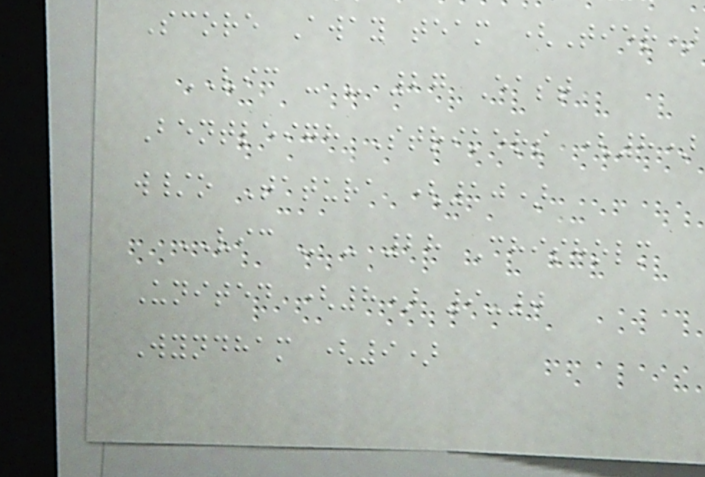Score Away team (Tier)
VIC - - 27 East
Bentleigh Strikers (8)
w/o Tatura (10)
VIC - - 28 Chisholm
United (8) 9-0
Wyndham (9)
